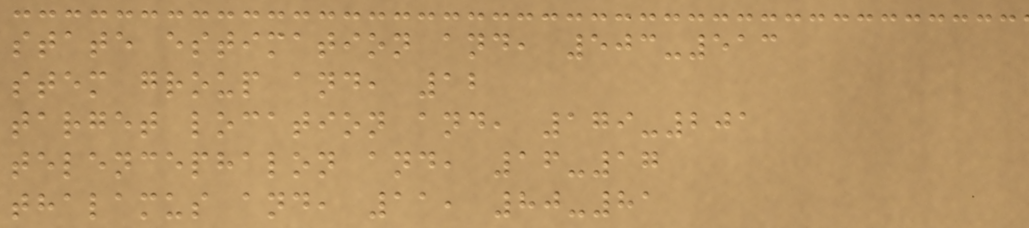state estimation and, 503-513
stem group and, 12
target location and, 179-201
telencephalon and, 16-17
thalamus and, 11, 80-81
